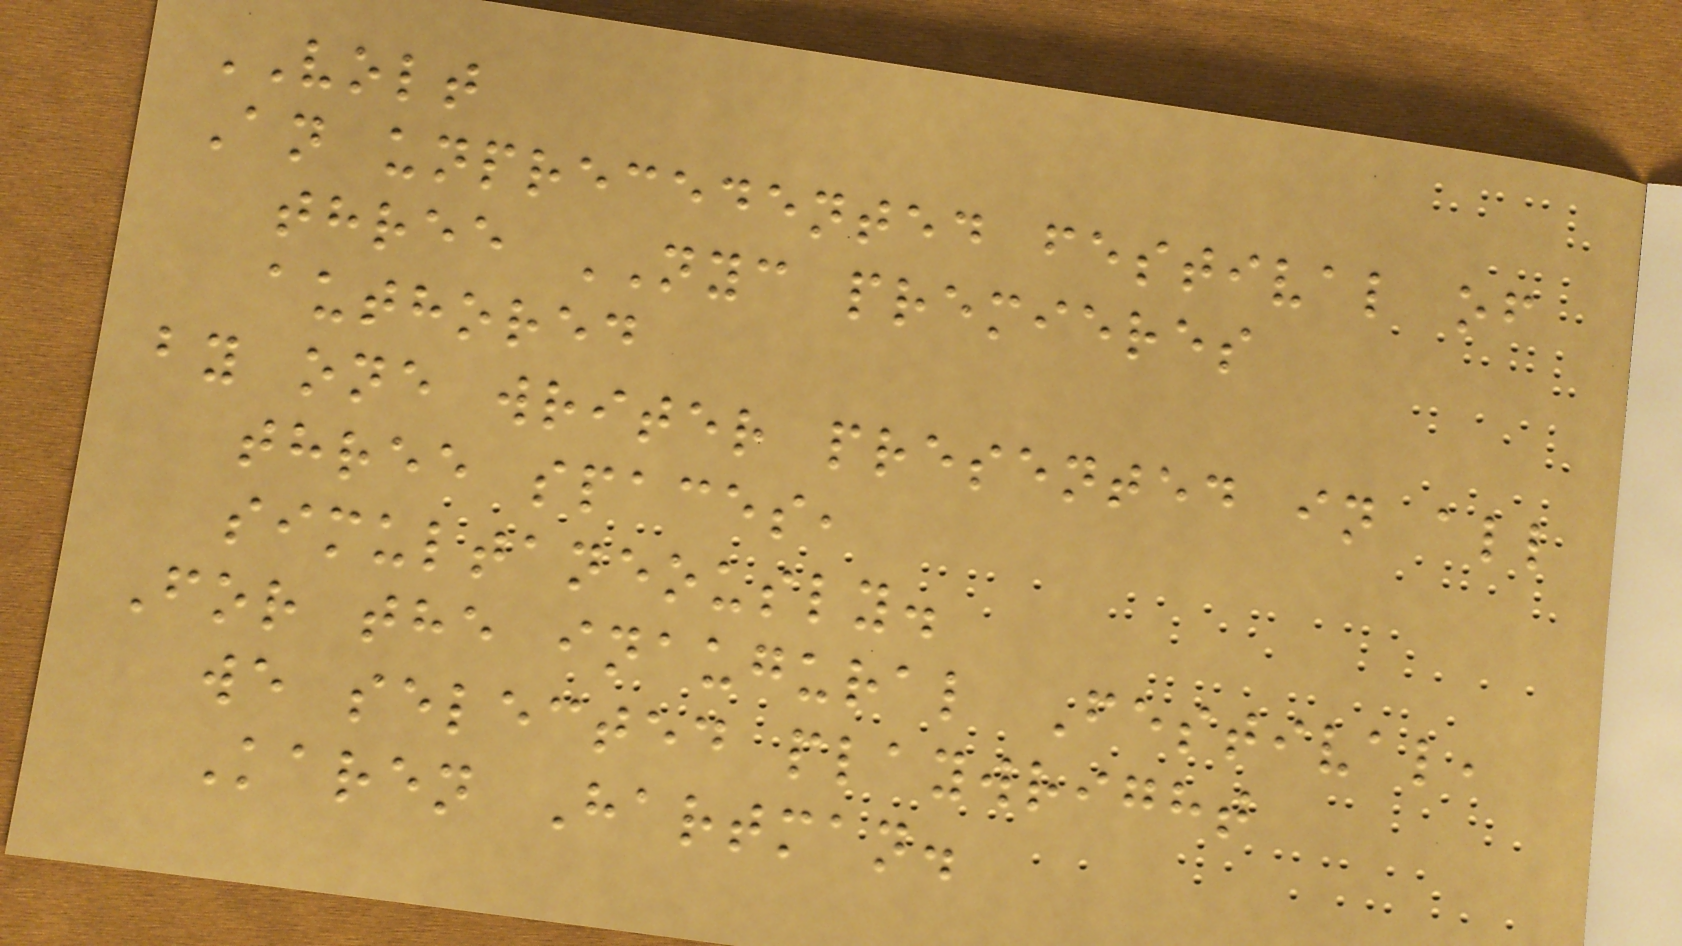VOLT
An unprecedented festival of
three NYC premieres
authored
by one writer presented in all
three spaces,
simultaneously.
For the inaugural Festival,
we selected playwright
Karen Hartman.
